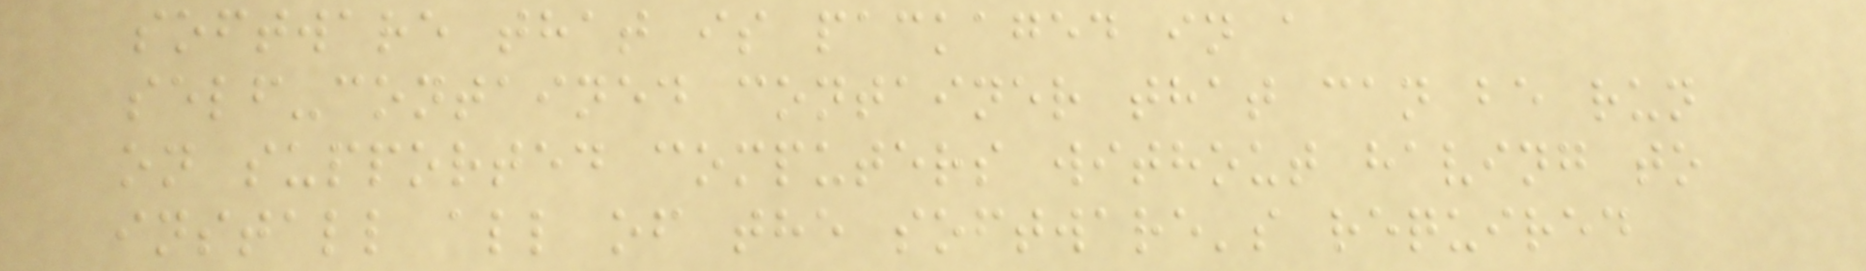software that is packaged in a
self-contained container that can be run
on supported computers without having to
install all of the software's required
